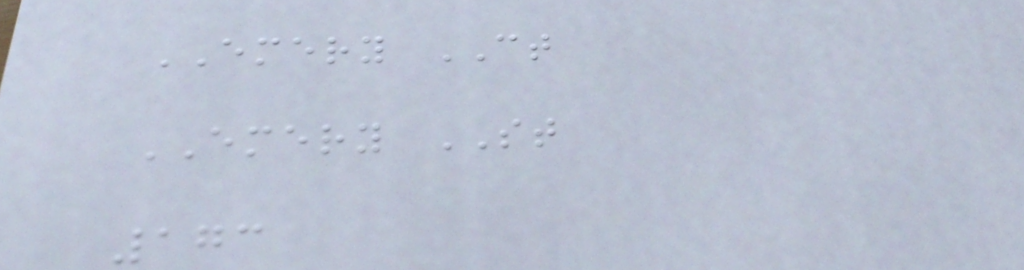EMERY CT
EMERY ST
173
